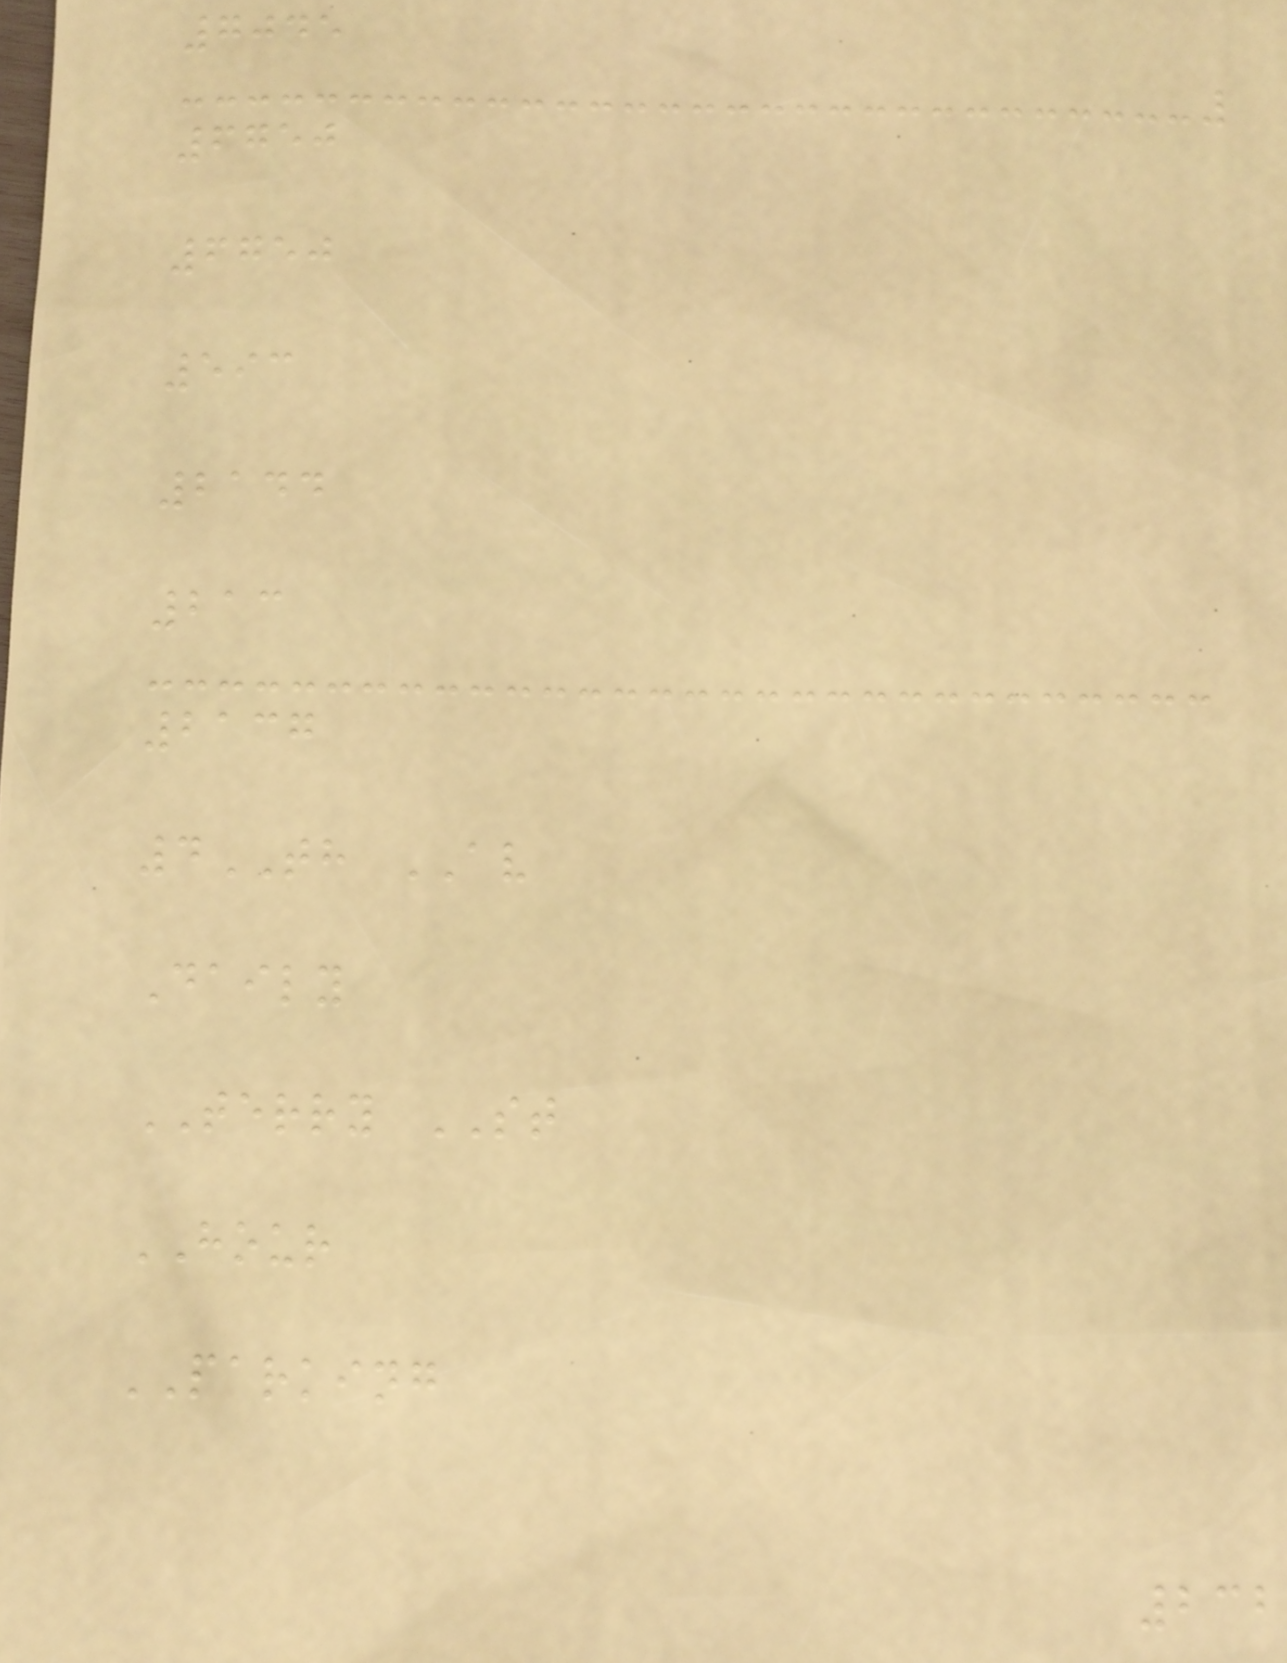7045
6750
6750
593
2144
213
2137
4TH AV
Daily
TERRY ST
HOUR
PARKING
232
